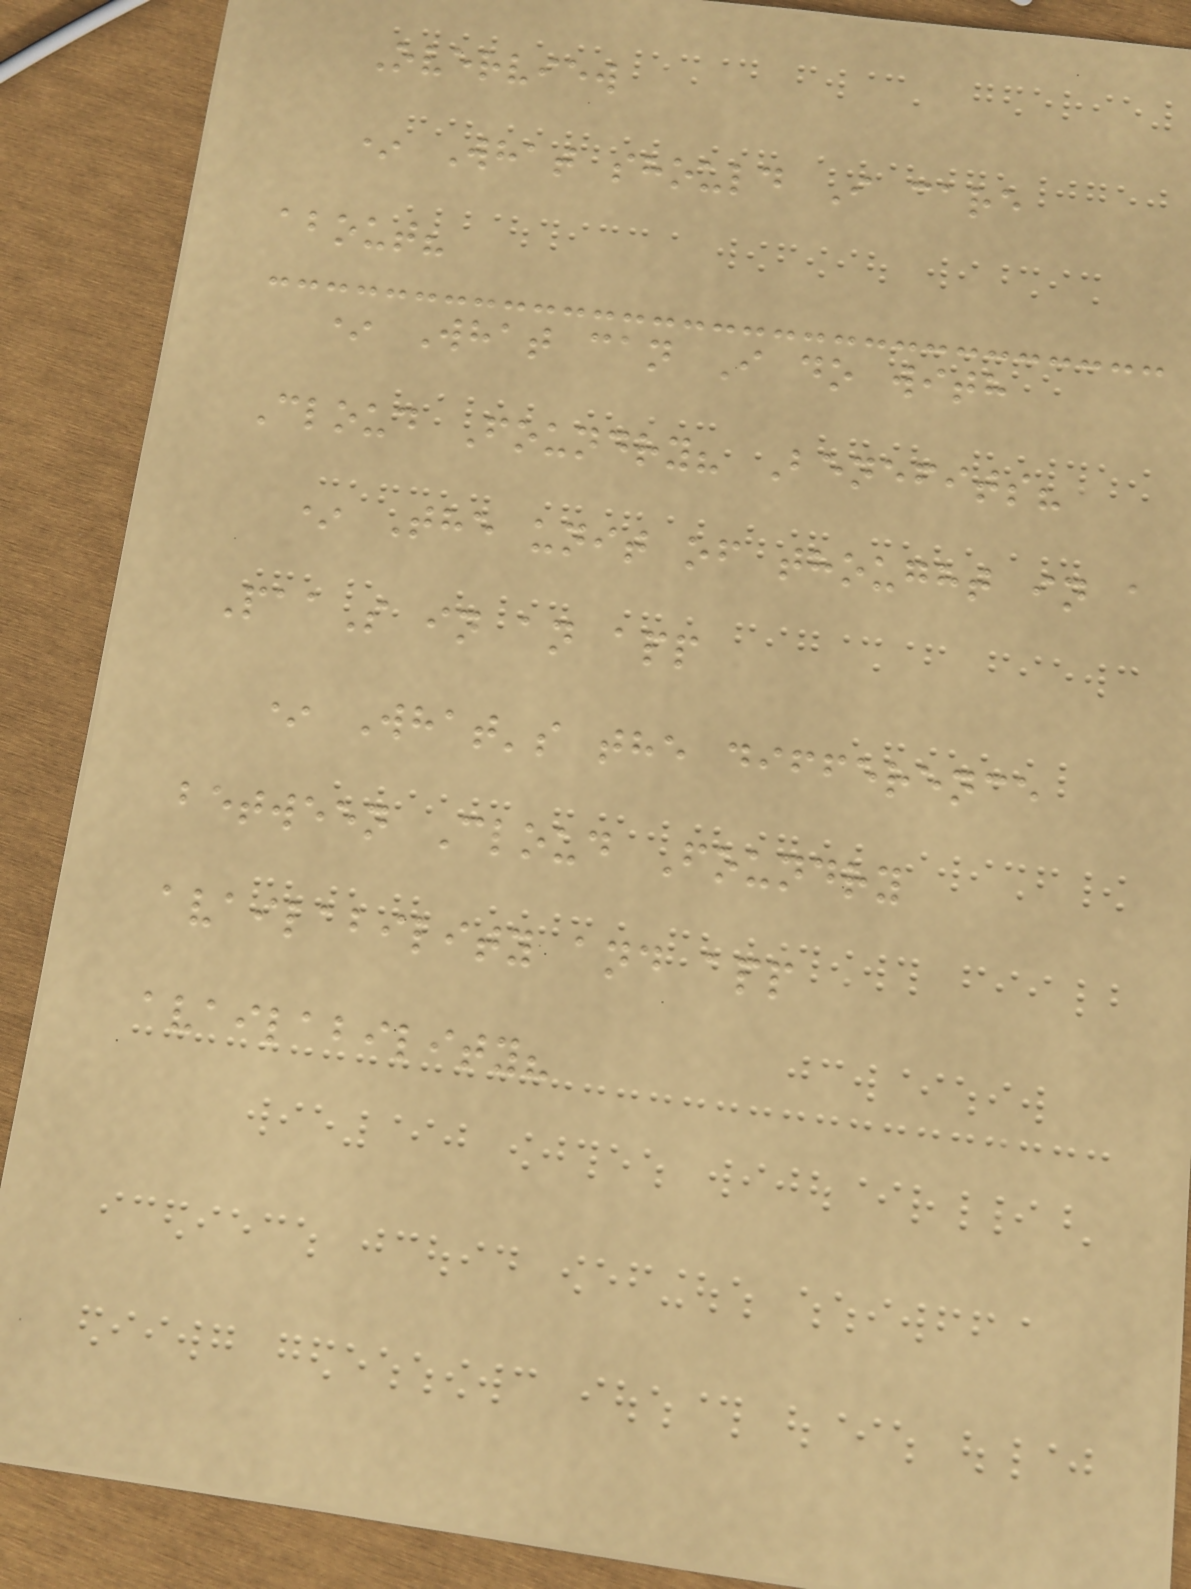Overview
* What should I care
about?
* What can I do with
Cloud Foundry? Benefits?
* The unit of thought in a
PaaS in an app
* What's the difference
between Cloud Foundry
availability and app
availability?
